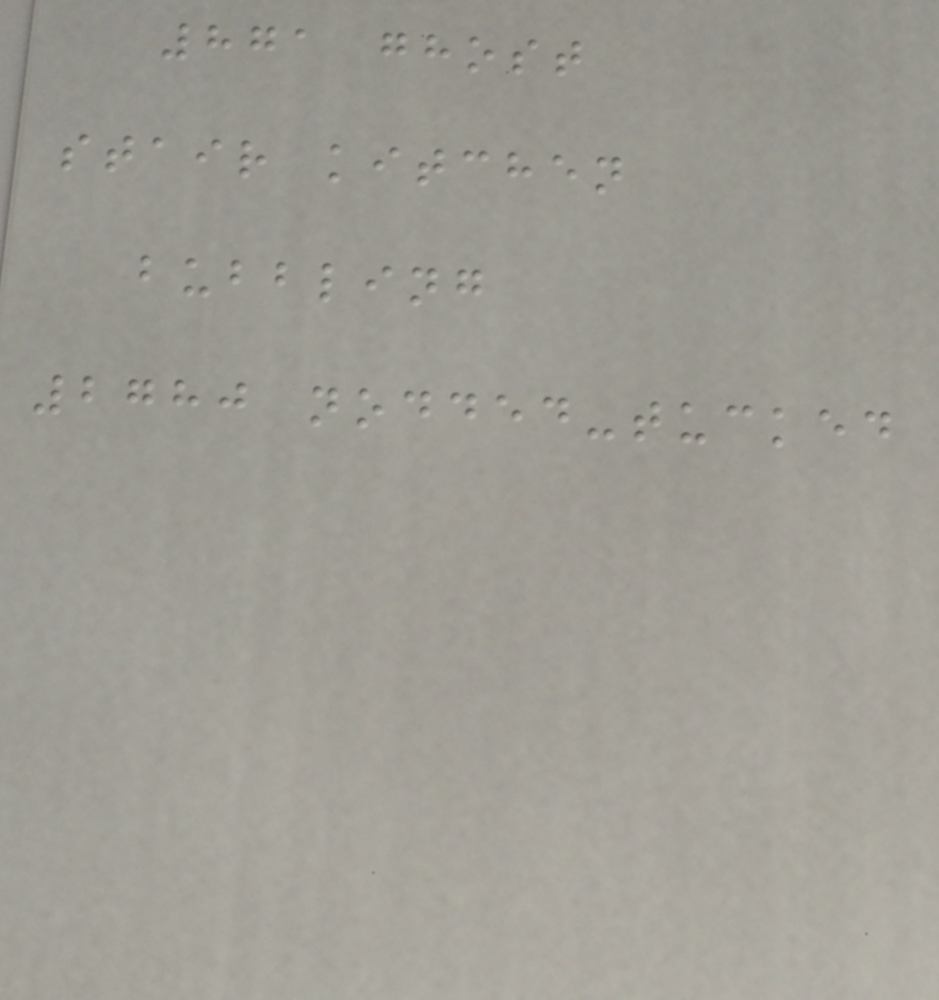871 ghost
stair kitchen
bubbling
2780 nodded-tucked
